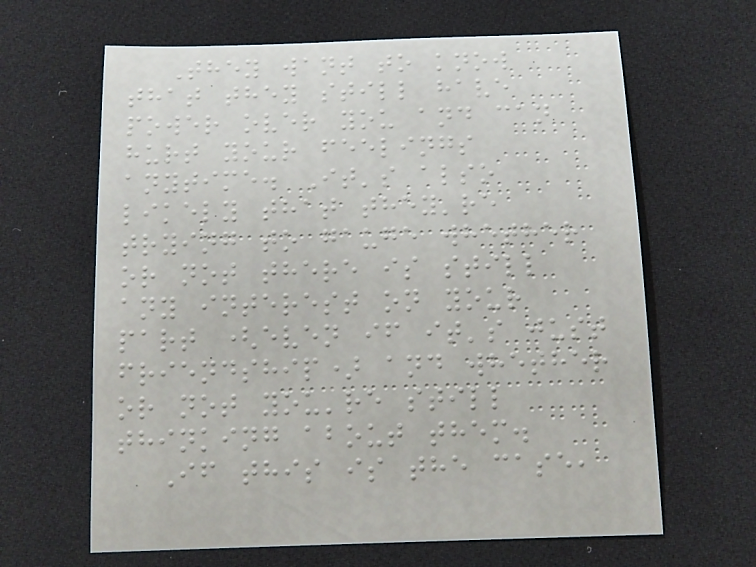They want to know
that they still have
power over you and can
hurt your feelings
anytime. It's also
likely that they're
trying to gauge whether
or not there is still
any interest on your
part (even if it's just
friendship) and whether
or not you're still
thinking about them.
If this is the case,
